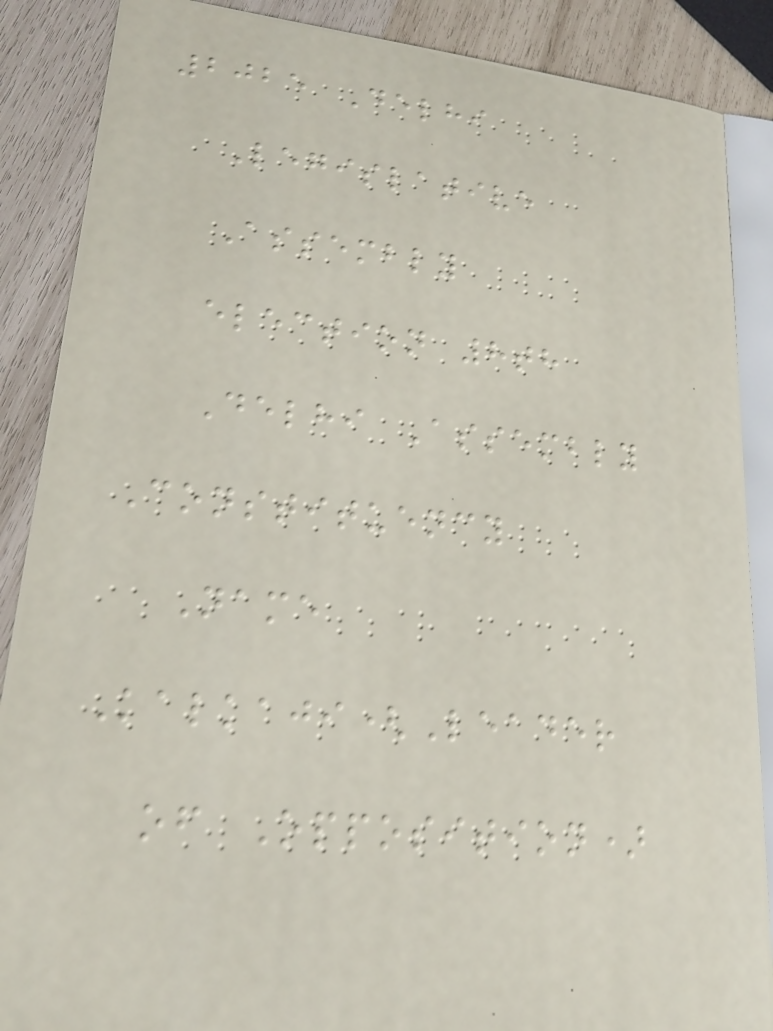2025 Delhi
Legislative
Assembly
election 8th
Delhi Assembly
Constituency
Name
Kalkaji(Leader
of Opposition)
